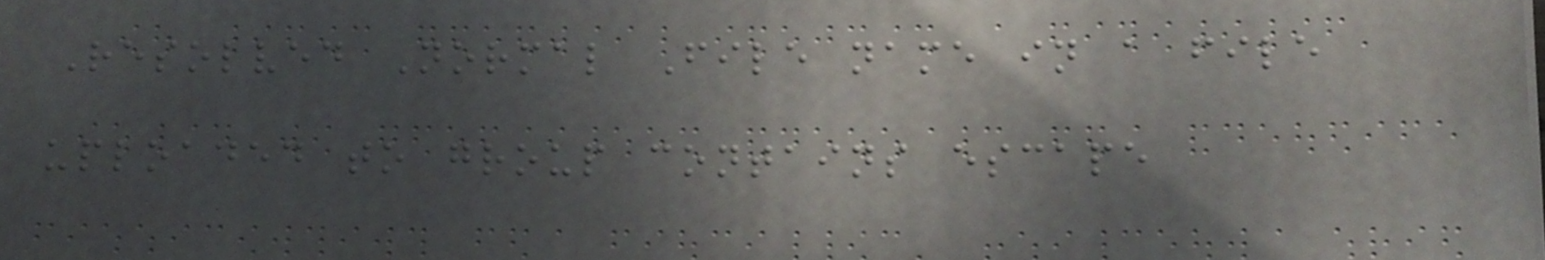Resolved Normal File name in a file
uploaded to group contains escape
